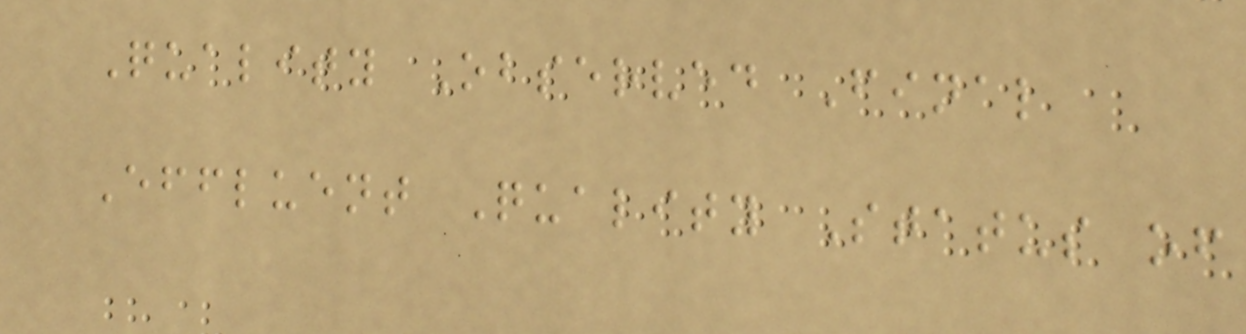Quality Observed Final
Effluent Quality Status of
